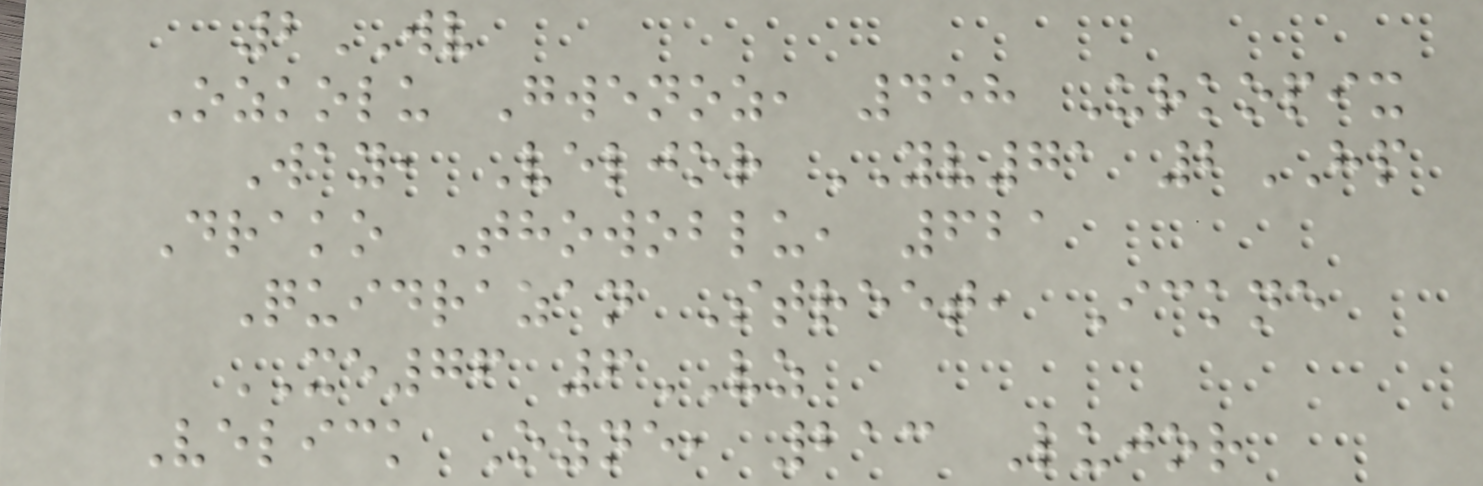2WV
Ozkolu Gwenoz, 458 Urkopix
Way, Veljor YV71 2HP
Drako Thowoblu, 621
Quidrazan Street, Ickne
XE76 6VZ
Velick Ozne, 213 Lujor
